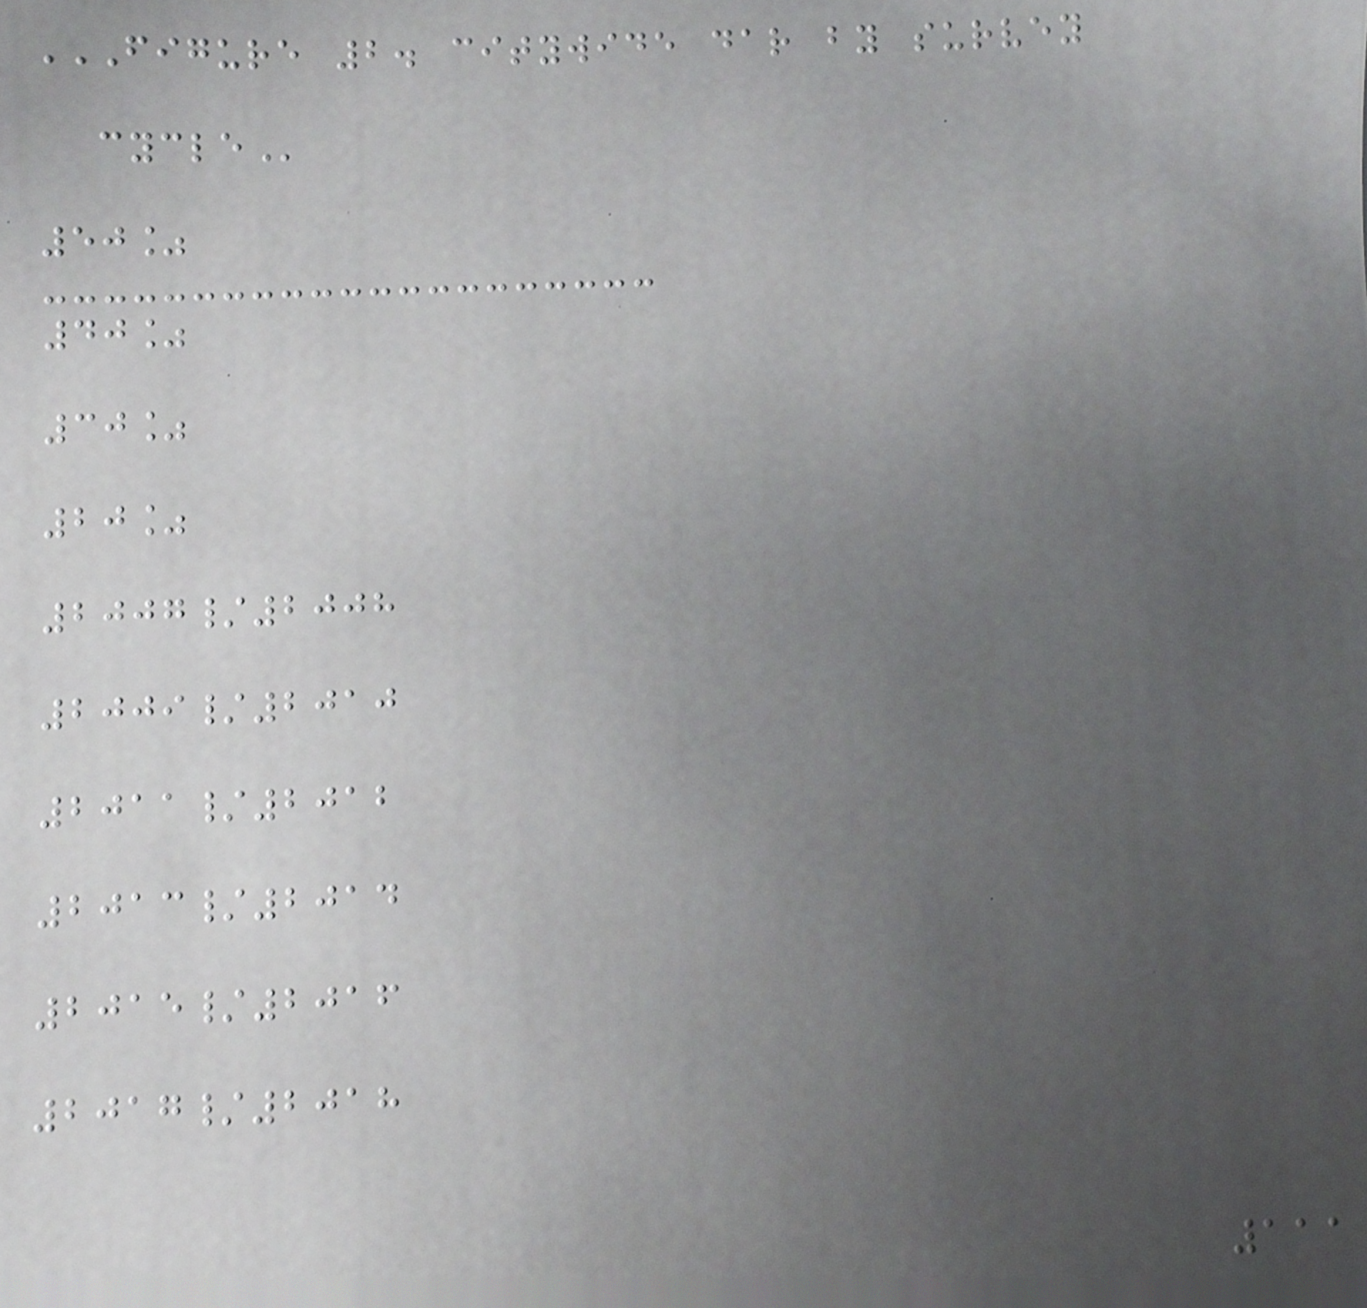FIGURE 2. CITYWIDE DAR BY SURVEY
CYCLE
50%
40%
30%
20%
2007/2008
2009/2010
2011/2012
2013/2014
2015/2016
2017/2018
111
